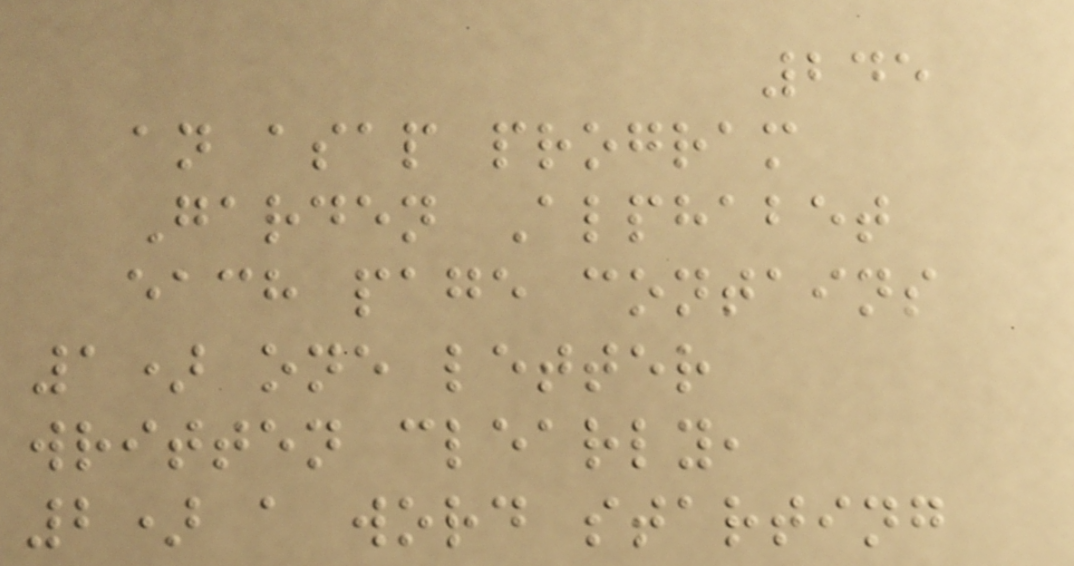245
an asap program
Garden Alphabet
each page contains
1) one letter
written clearly,
2) a word starting
